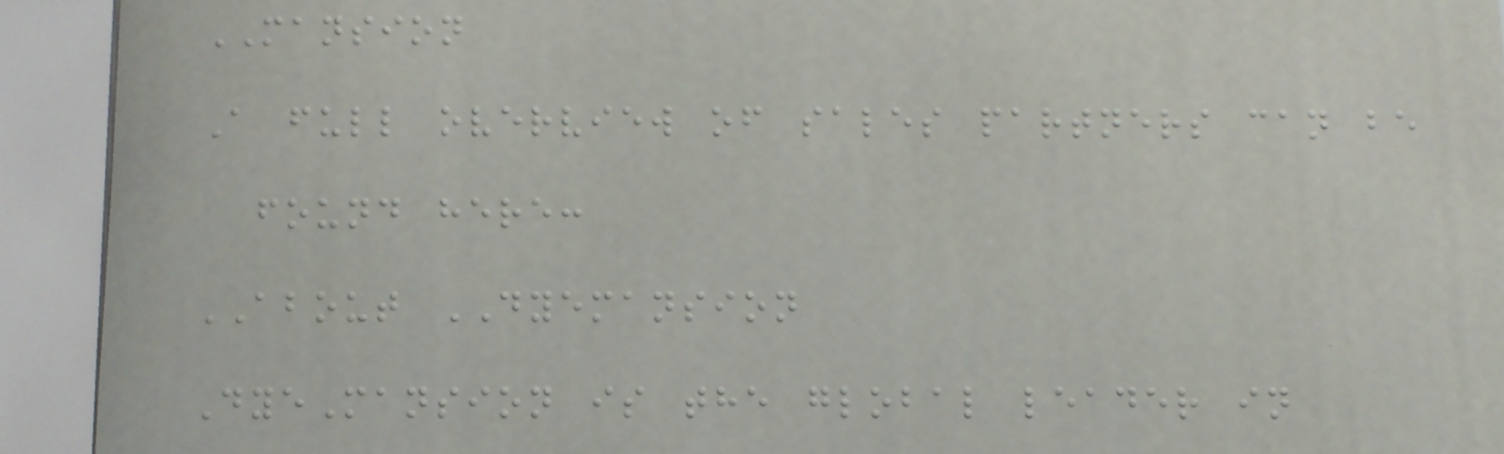MANSION
A full overview of sales partners can be
found here:
ABOUT DYEMANSION
DyeMansion is the global leader in
